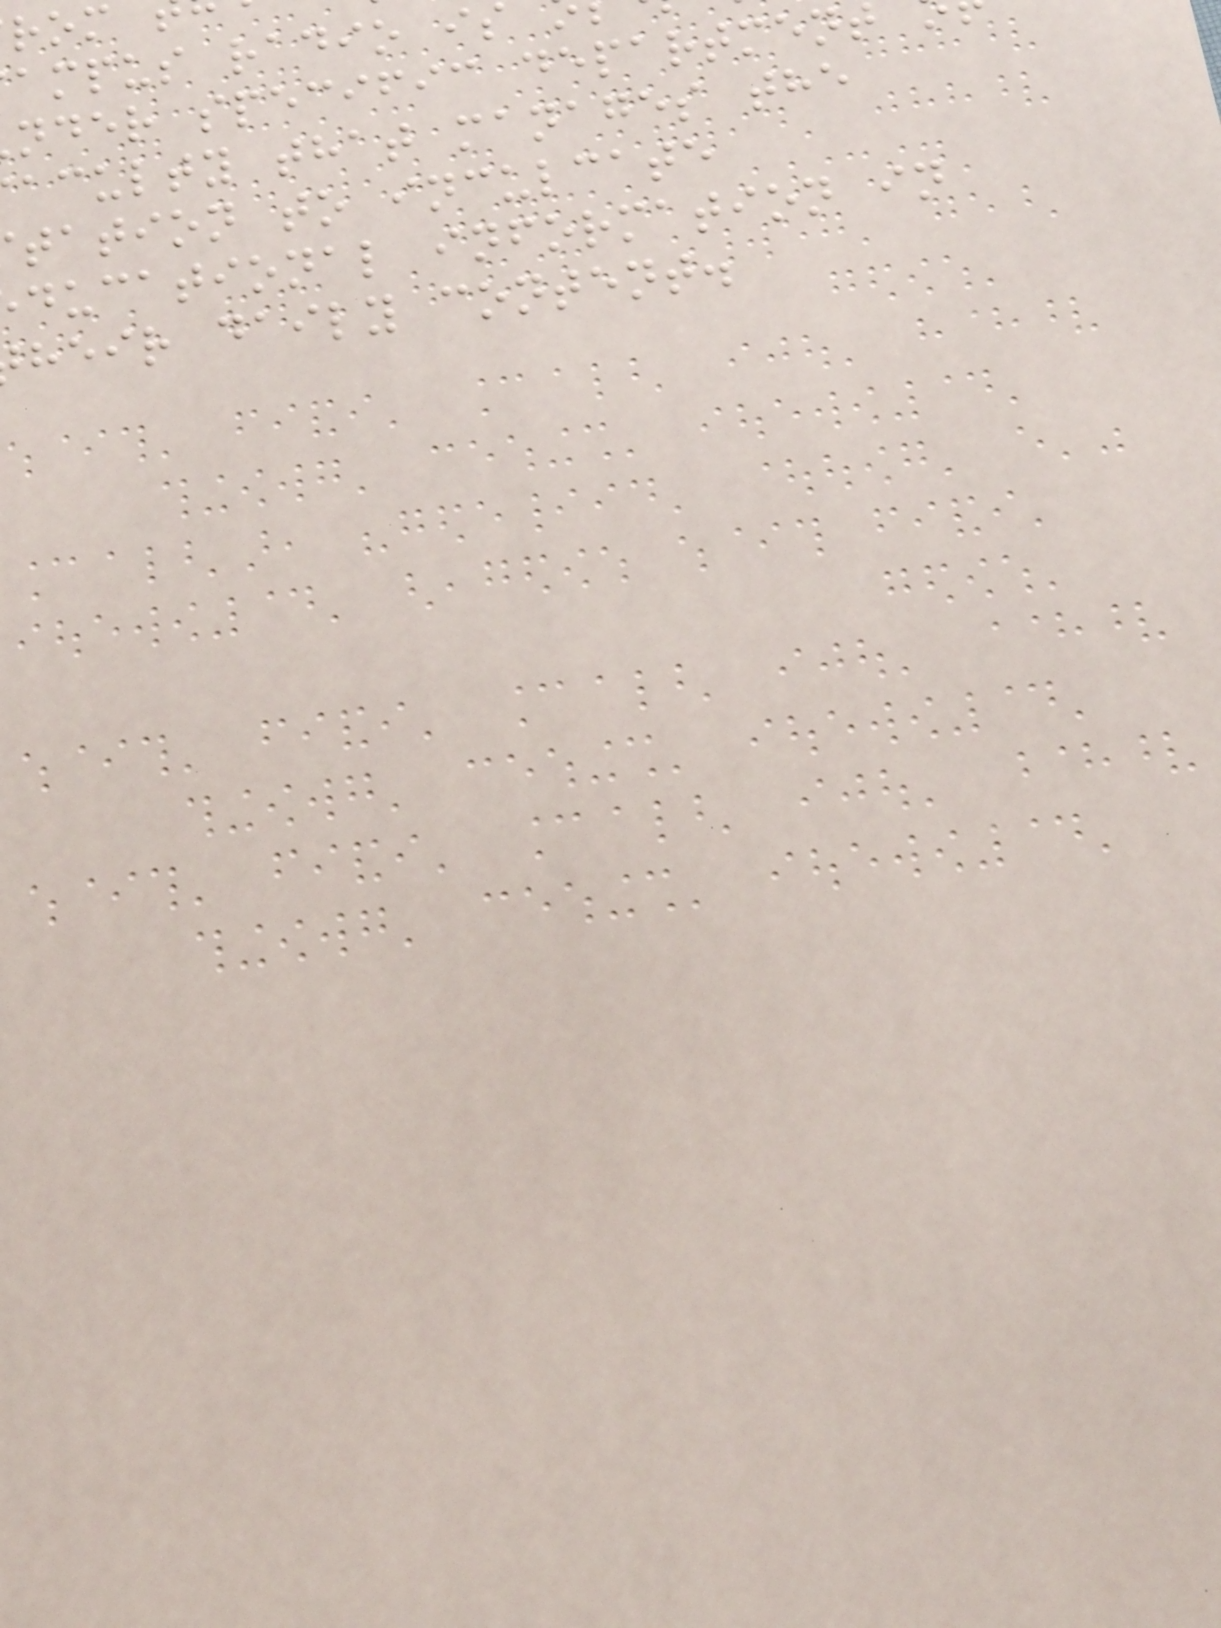ampus radio is
nder specific department
aculty that manages the
tation to inculcate
ducational information in
heir daily content.
